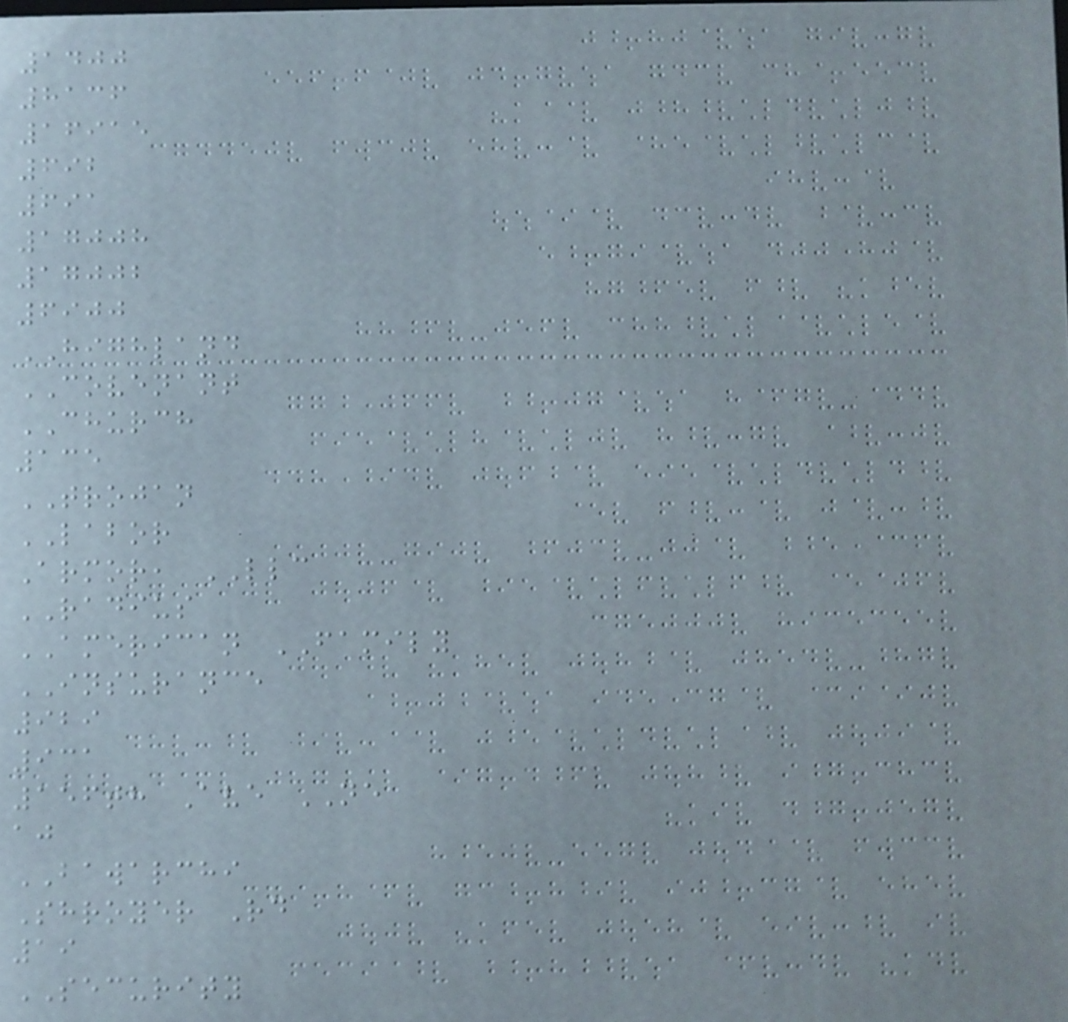1400
8136
16915
692
691
17008
17002
6900
HIGHLAND
COVENANT
CHURCH
135
TROJAN
LABOR
Armor, LLC
RADIUS
AMERICAN FAMILY
INSURANCE
929
931
156th Ave NE
aj
BAWARCHI
Shroyer Rd
19
SECURITY
